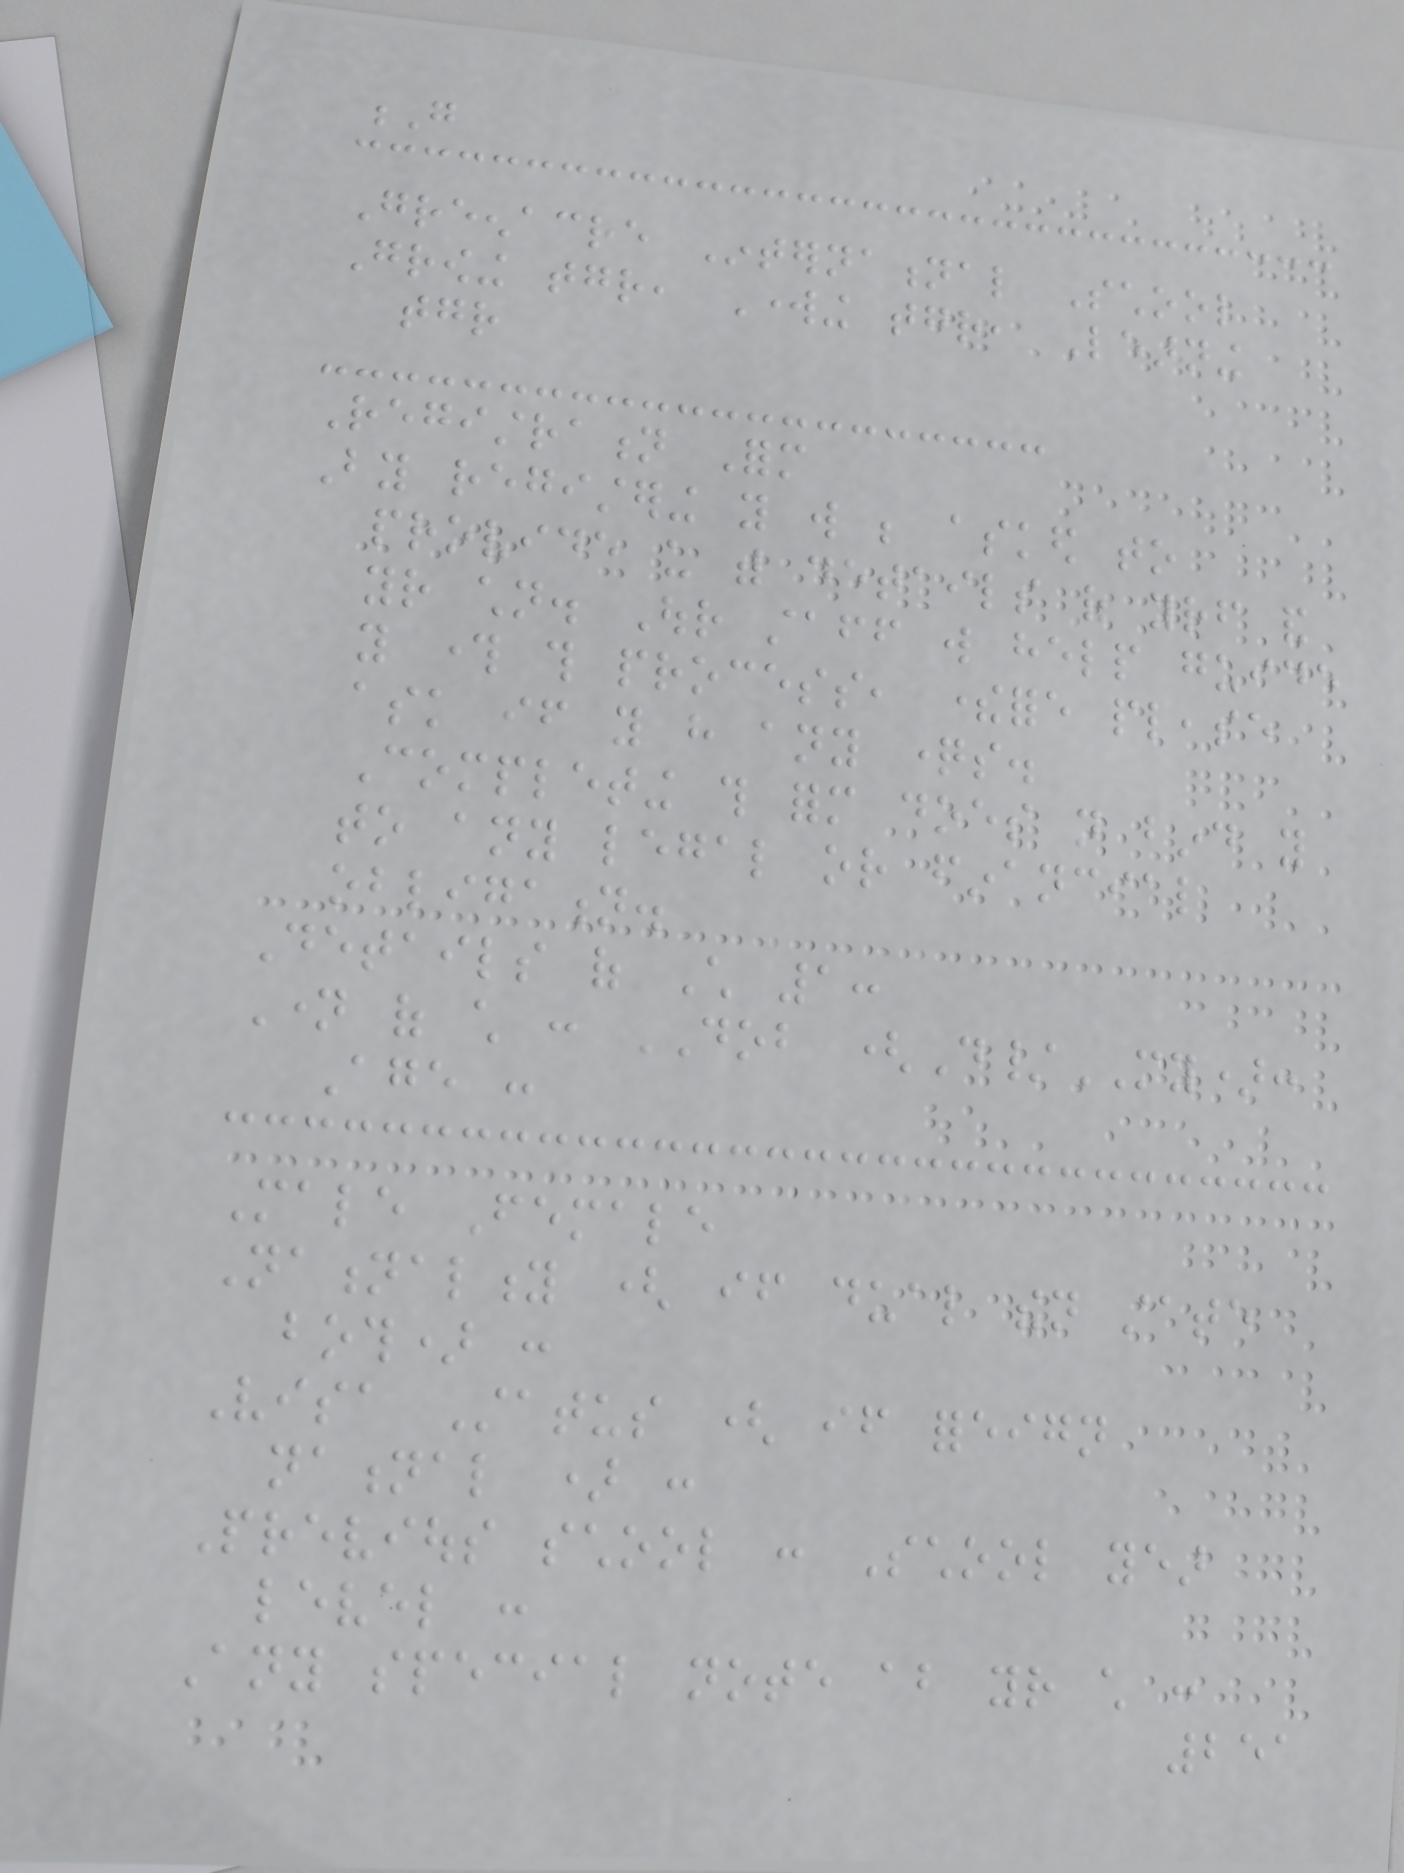G
Greenacre International School
Growing together, Working together, Learning
together
Registration Form
By registering you will be asked to
provide us with details of yourself and
your children. Our staff will help guide
you through this process, therefore please
ask if you have any questions.
Completing this form does not bind you
to any legal or financial
obligation.
Details of Child 1:
Name of child : DOB (D/MY):
Age :
Male Female
Nationality ( if dual then state
both) :
Visa Status ( if foreign
national ) :
Previous school : School year
level :
Any special note about your child :
251
